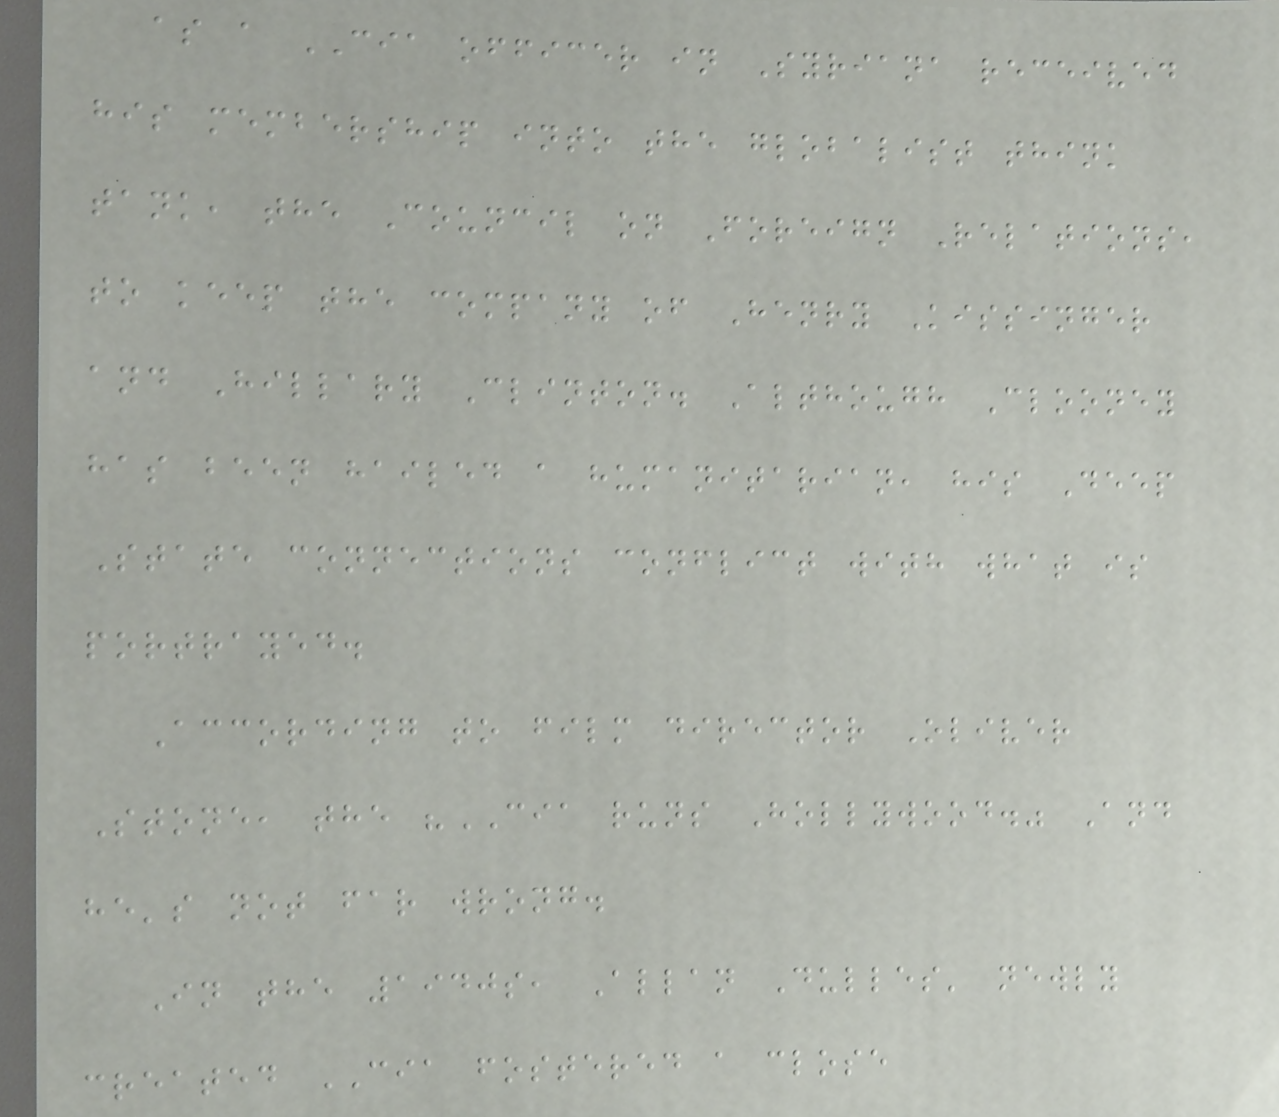as a CIA officer in Syriana received
his membership into the globalist think
tank, the Council on Foreign Relations,
to keep the company of Henry Kissinger
and Hillary Clinton. Although Clooney
has been hailed a humanitarian, his Deep
State connections conflict with what is
portrayed.
According to film director Oliver
Stone, the "CIA runs Hollywood." And
he's not far wrong.
In the 1940s, Allan Dulles' newly
created CIA fostered a close
